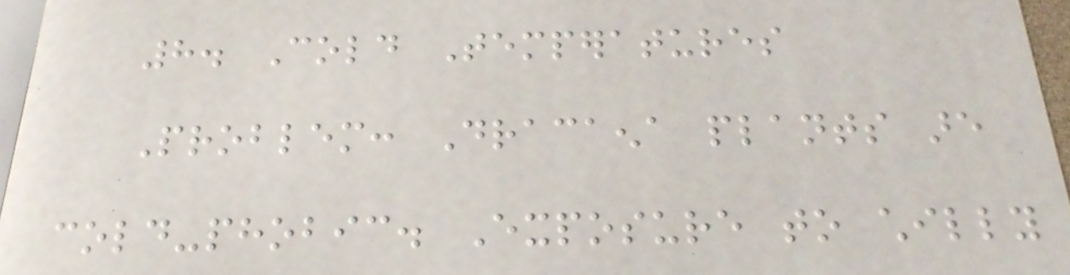8. Cold Temperatures
Problem: Dracaena plants are
cold-phobic. Exposure to chilly
